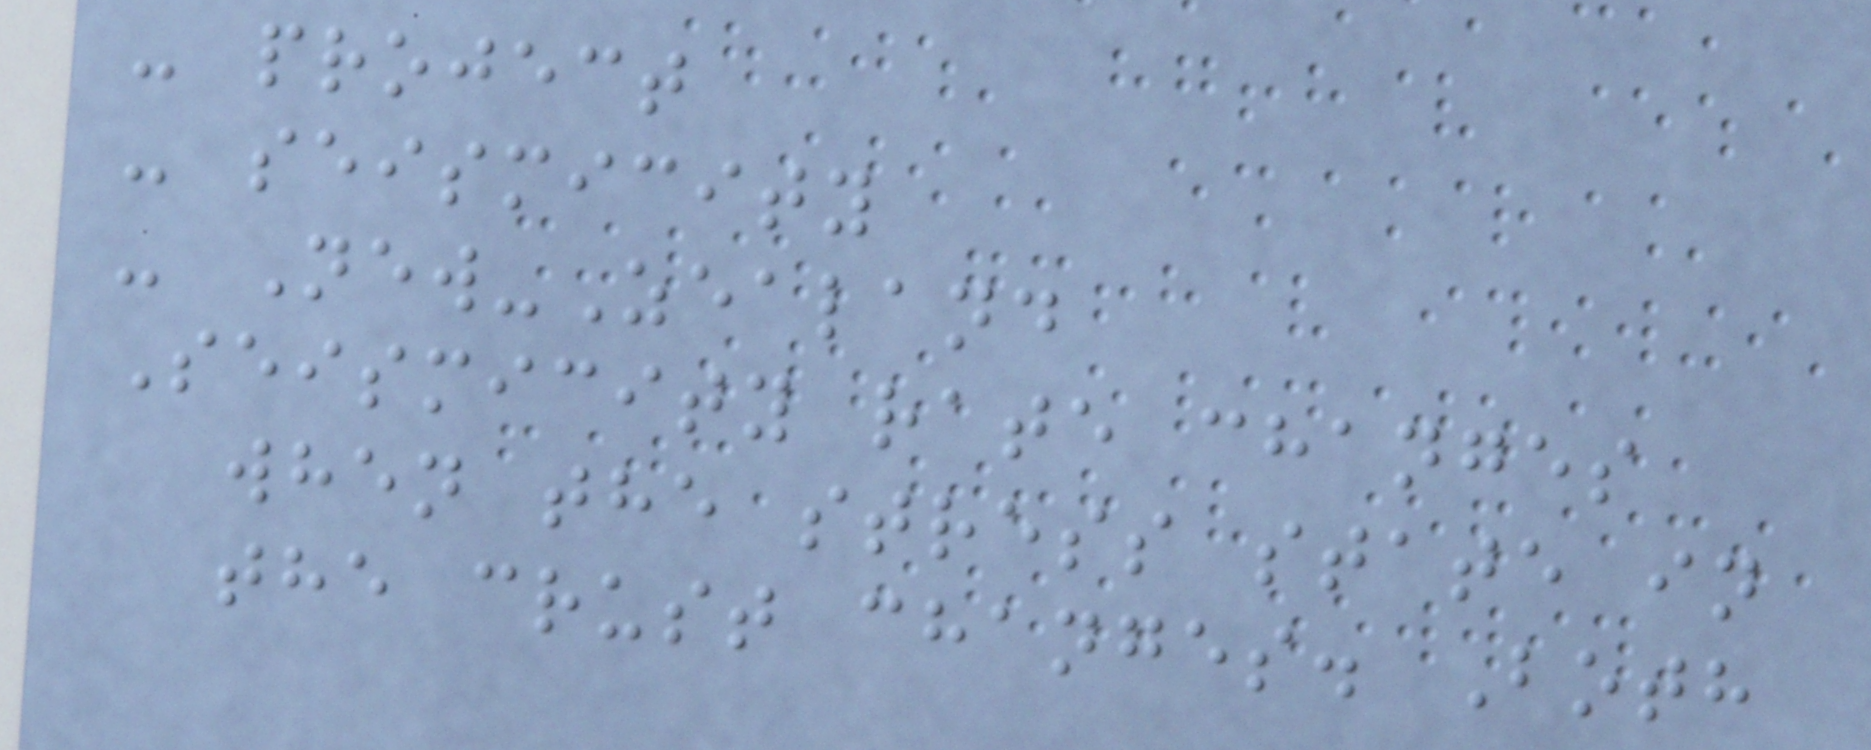- project
- seismicity
- New-Zealand
Seismicity rate changes
when the stress state in
the crust changes. Both
